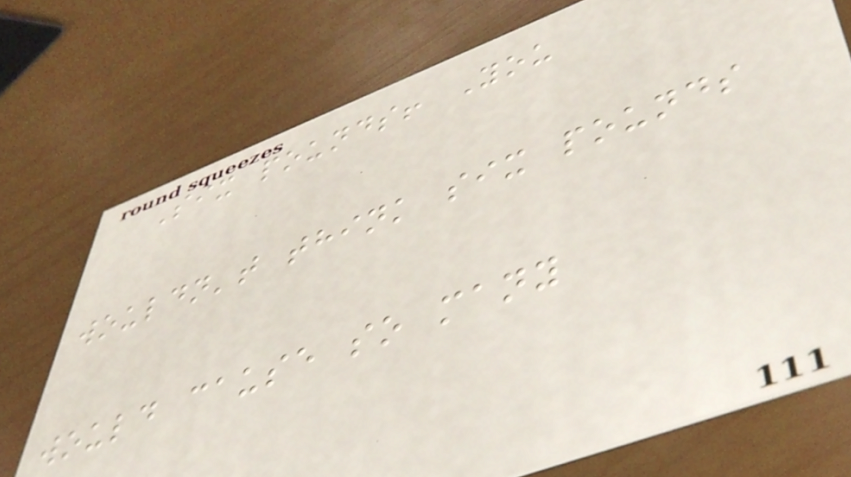Six pounds! You
wouldn't think six pounds
would cause so many
